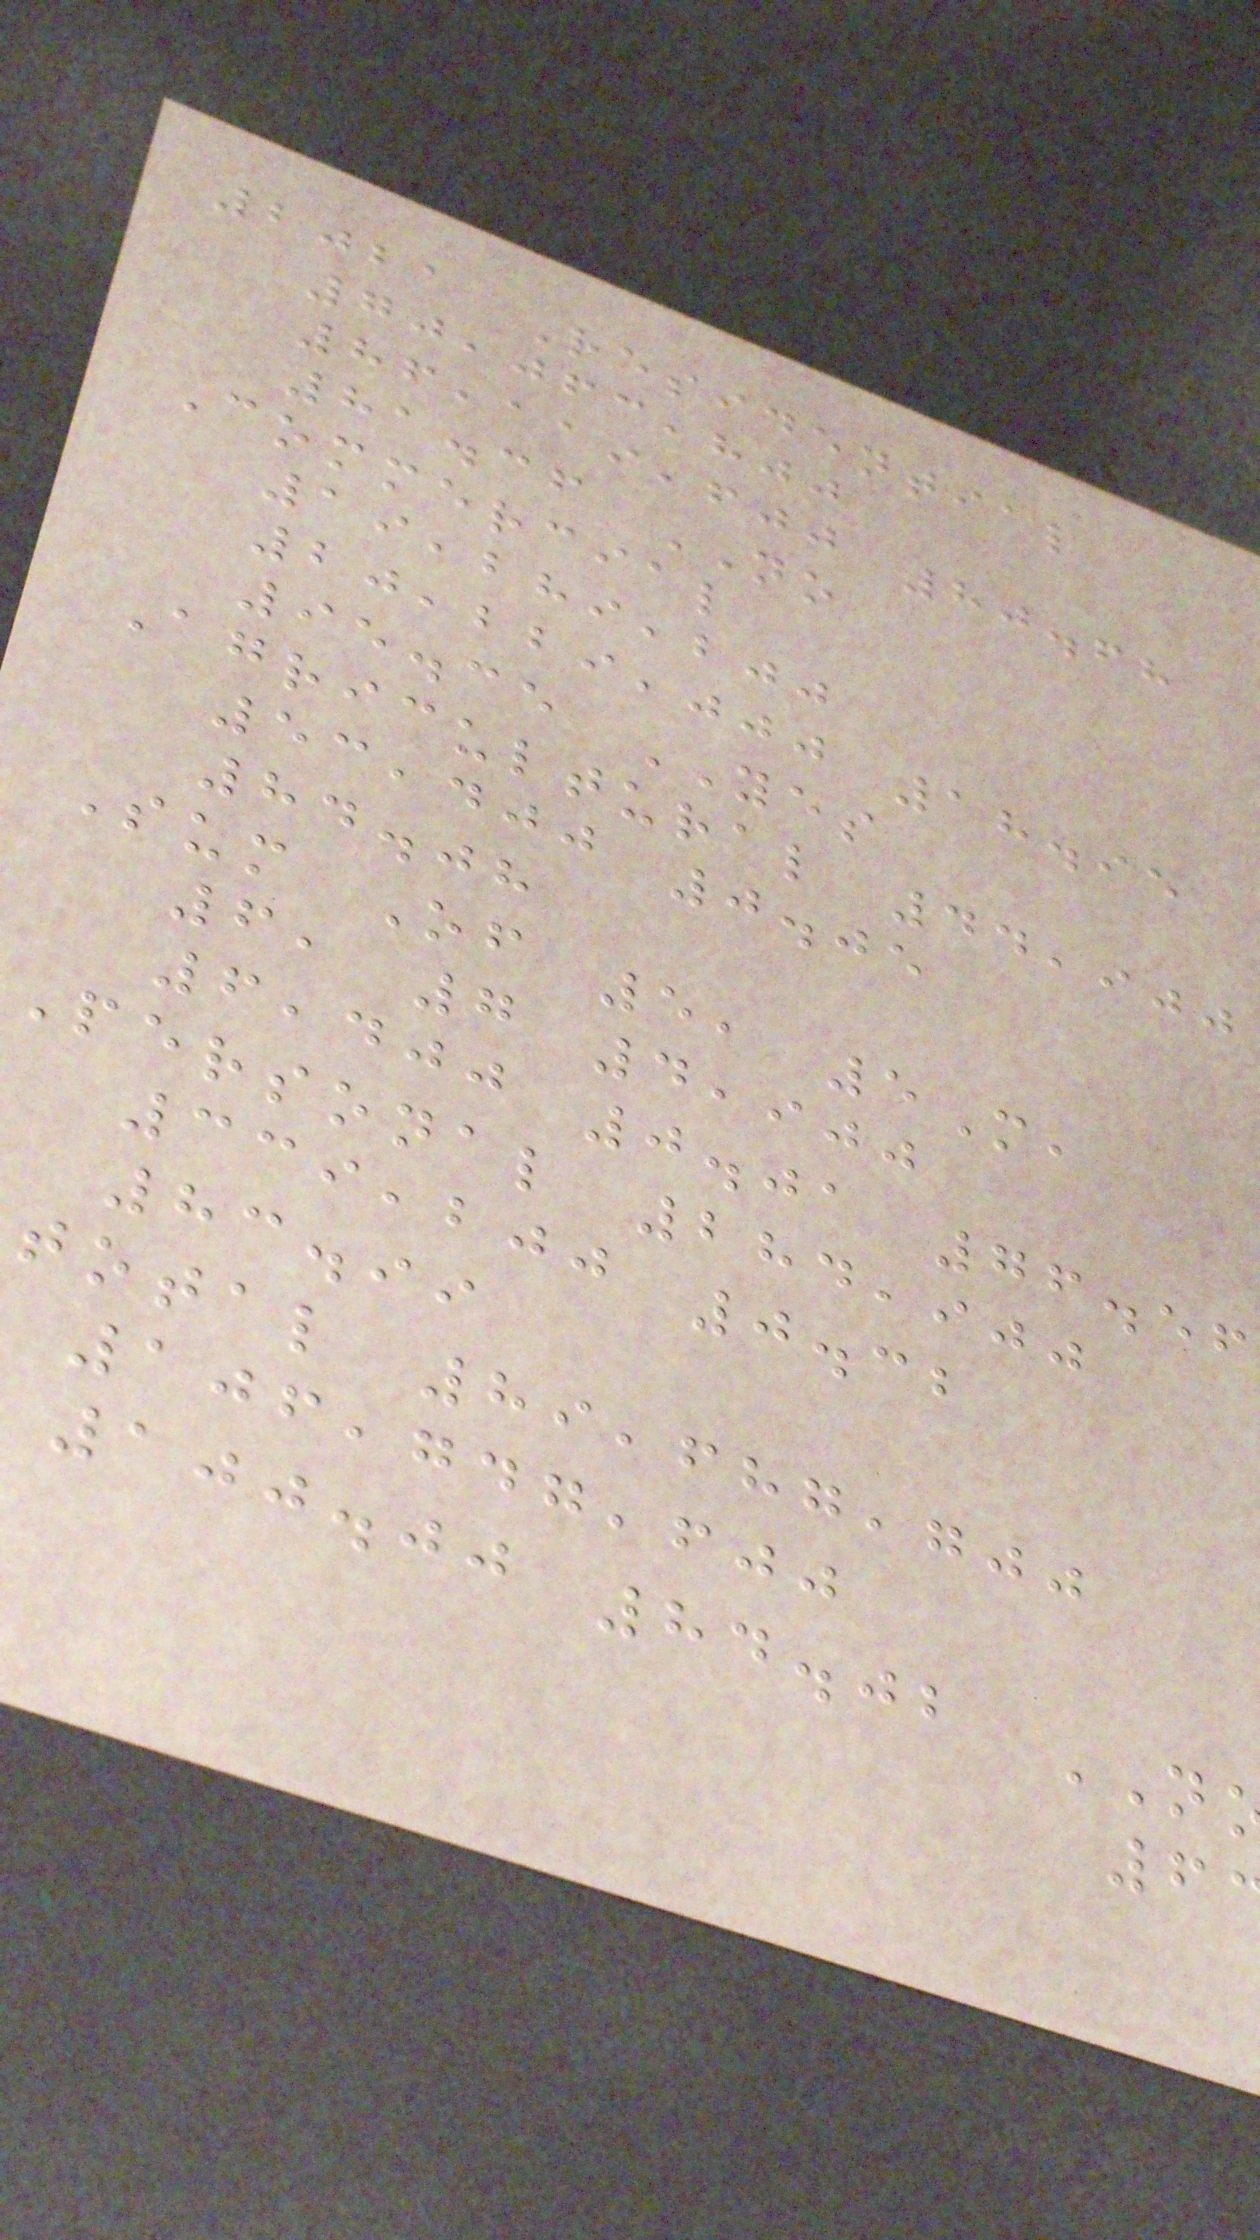2021 Residential
70,063,800
86,119,600 80.68
81.36 NO
Commercial
19,289,200
20,229,000 18.95
95.35 YES
Agricultural 44,900
53,400 0.05
84.08
Sum Of 5, 5M,
6, 7 4,900
6,400 0.01 76.56
Personal 284,900
339,200 0.32
83.99
total 89,687,700
106,747,600
100.00 84.02
